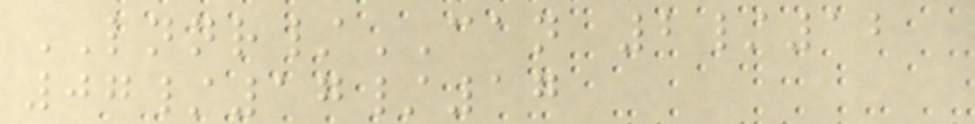LNNR/CAN 2/12
07/17/17
